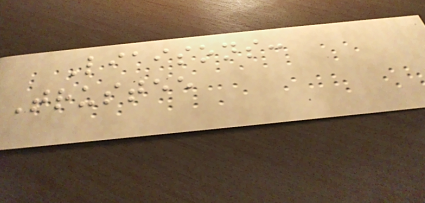Liaisons:
Trustee
